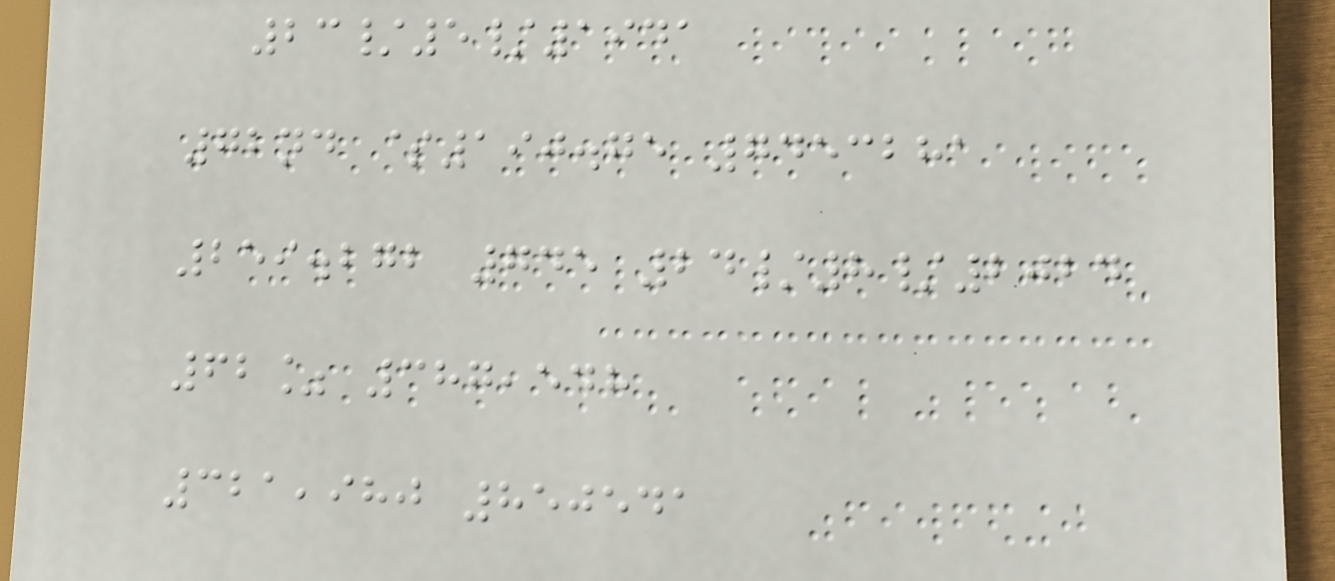23/5/1941
72nd $190.75 7453281
259.272 745 24/8/2024
62% 387,548
321,980 850541
